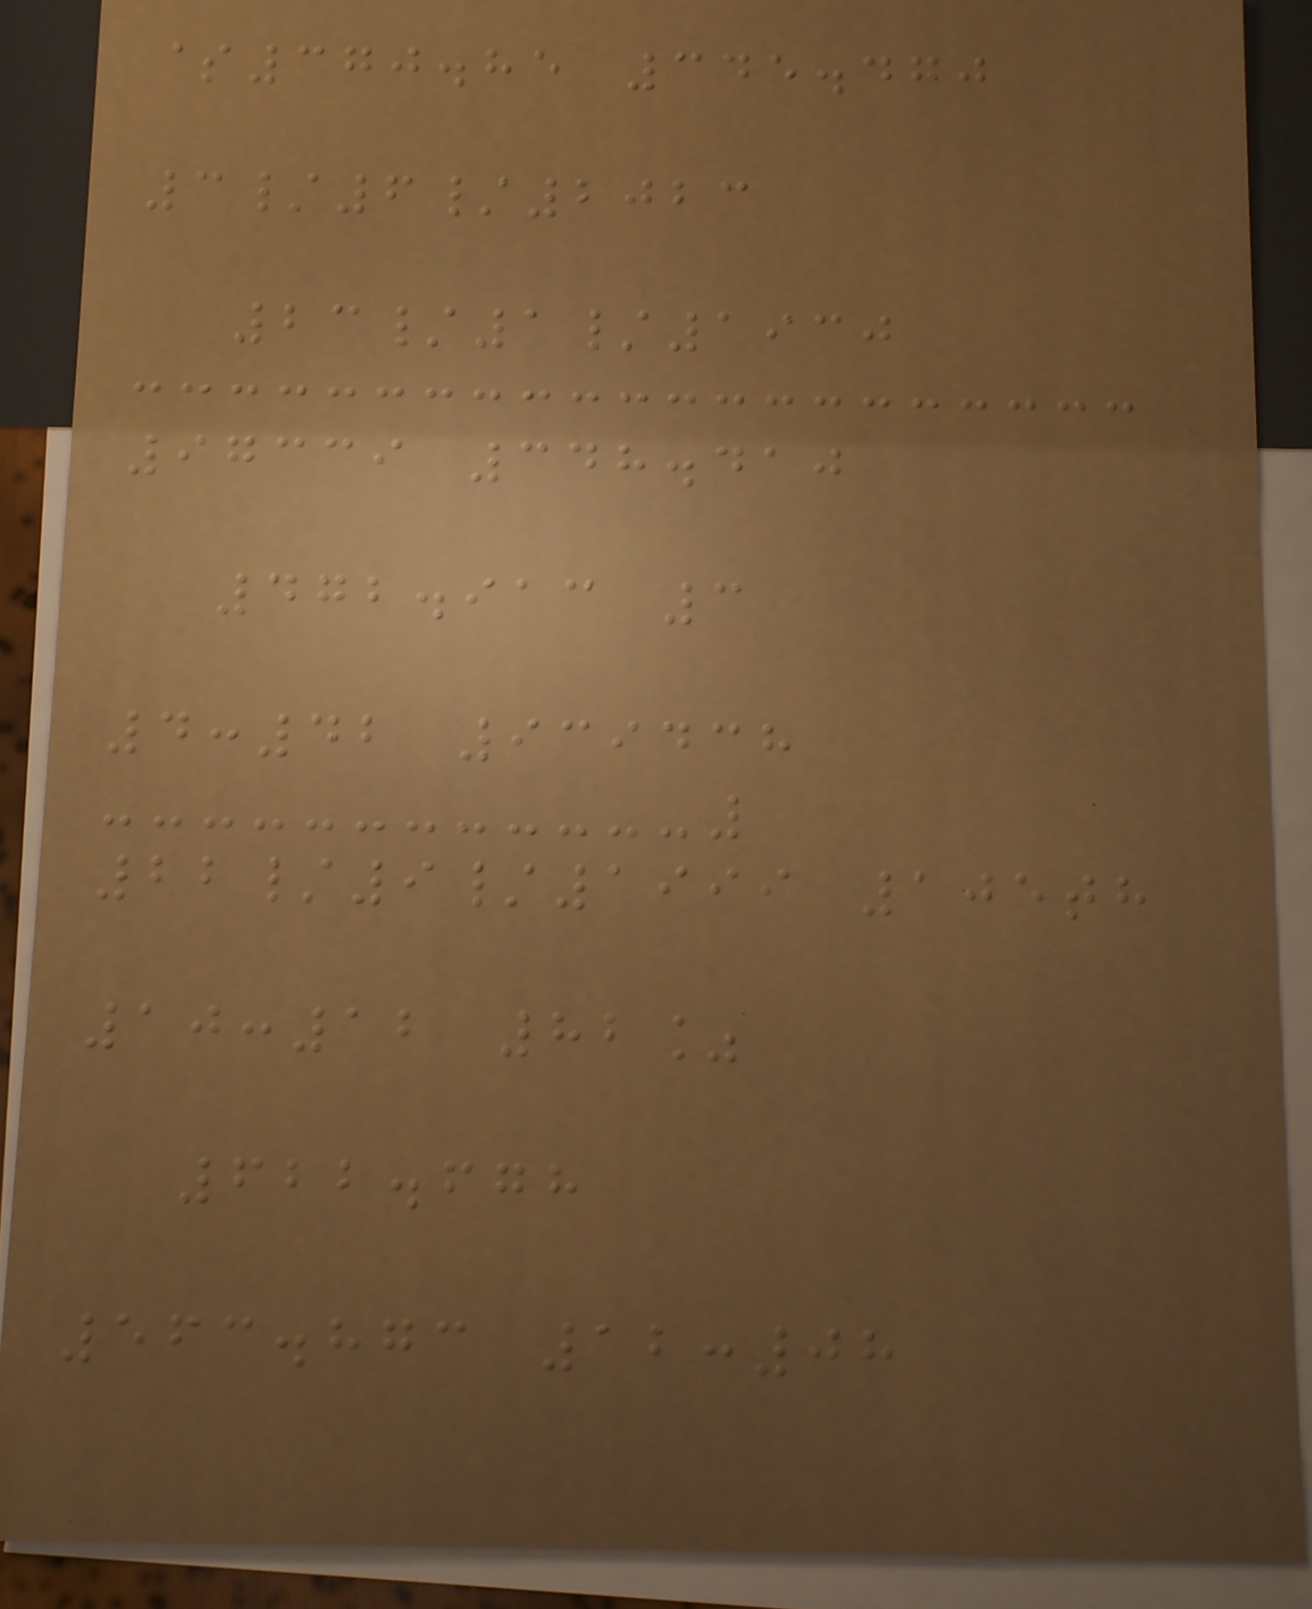$370.85 345.470
3/6/2023
23/1/1930
97339 348.410
472.913 3
4:42 939438
22/9/1999 105th
10:12 82%
622.678
563.873 12:08
